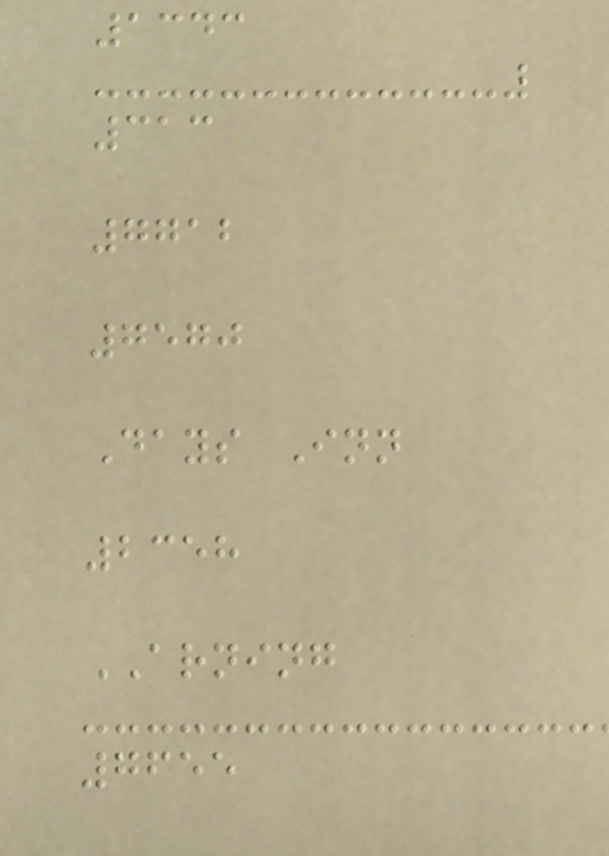1343
313
7712
7570
Days Inn
2358
ARNING
7655
